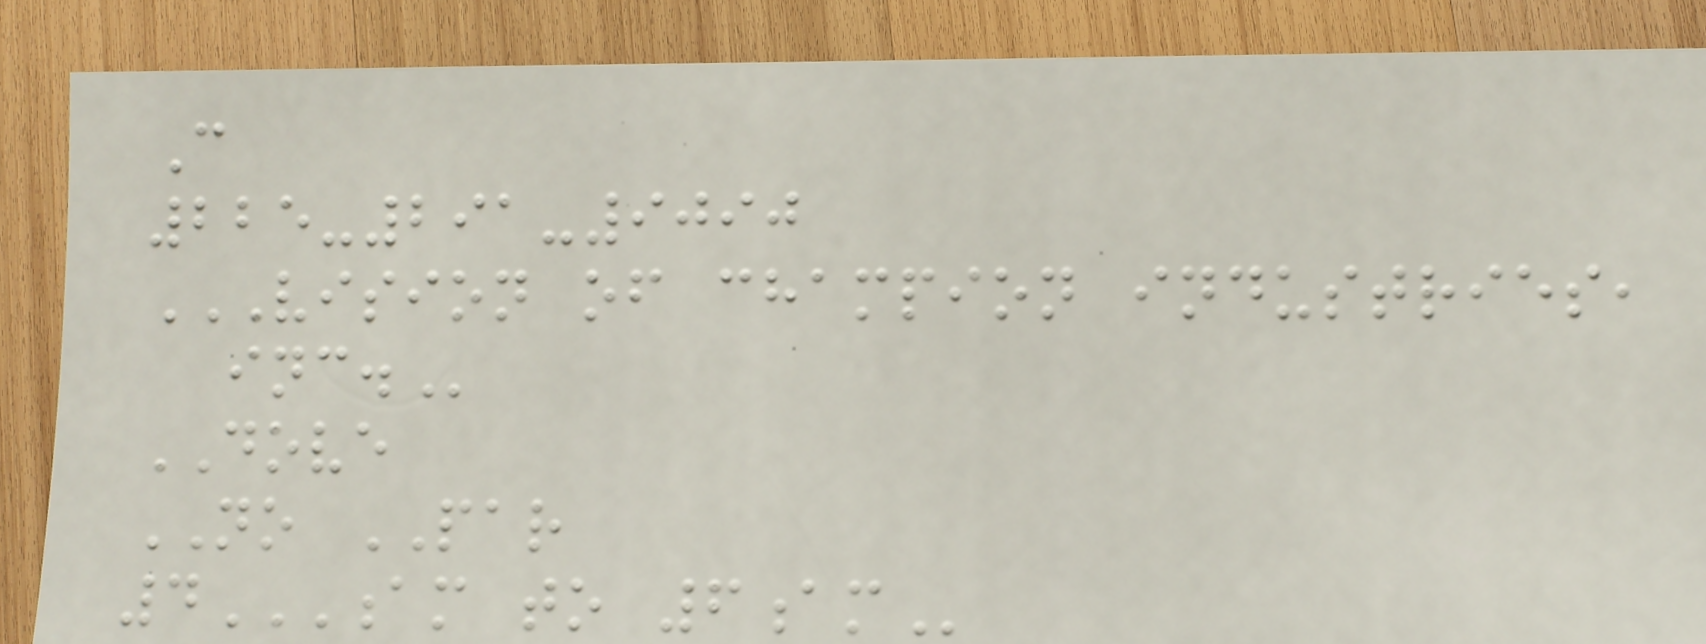C
225-291-9090
VISION OF CHAMPION INDUSTRIES,
INC.
DOVE
NO PAR
4AM TO 6AM
